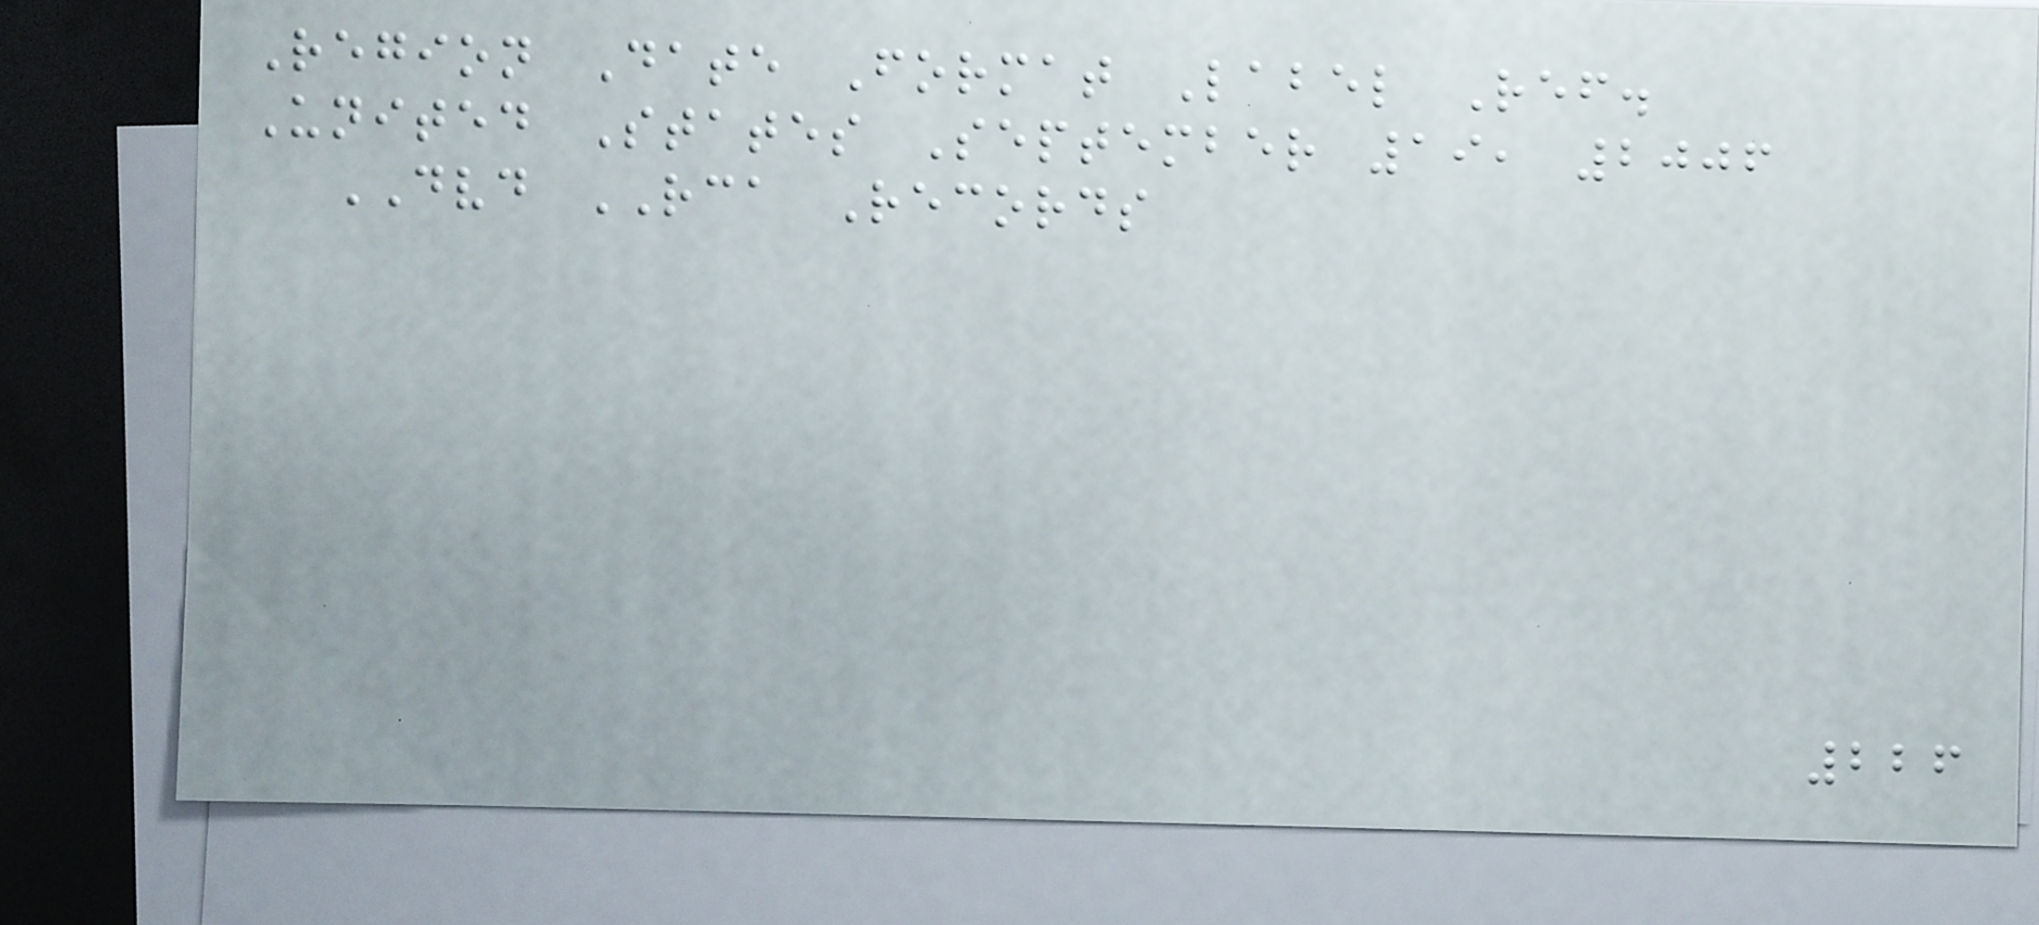Region Date Format Label Ref.
United States September 19, 2006
DVD RCA Records
226
